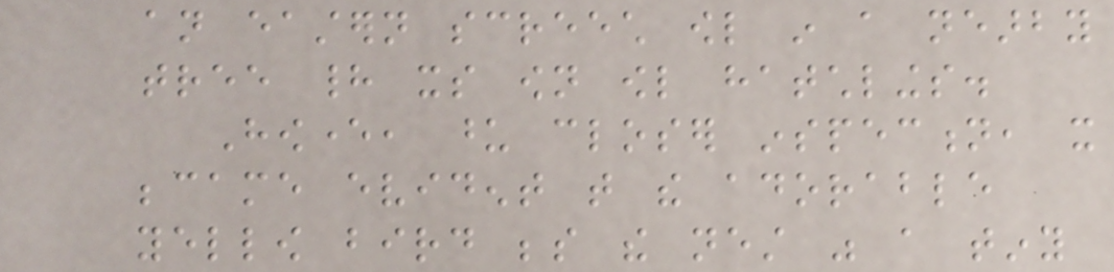an eastern screech owl in a nearby
tree had its own owl hatchlings.
However, upon closer inspection, it
became evident that the adorable
yellow bird beside the nest was a tiny
